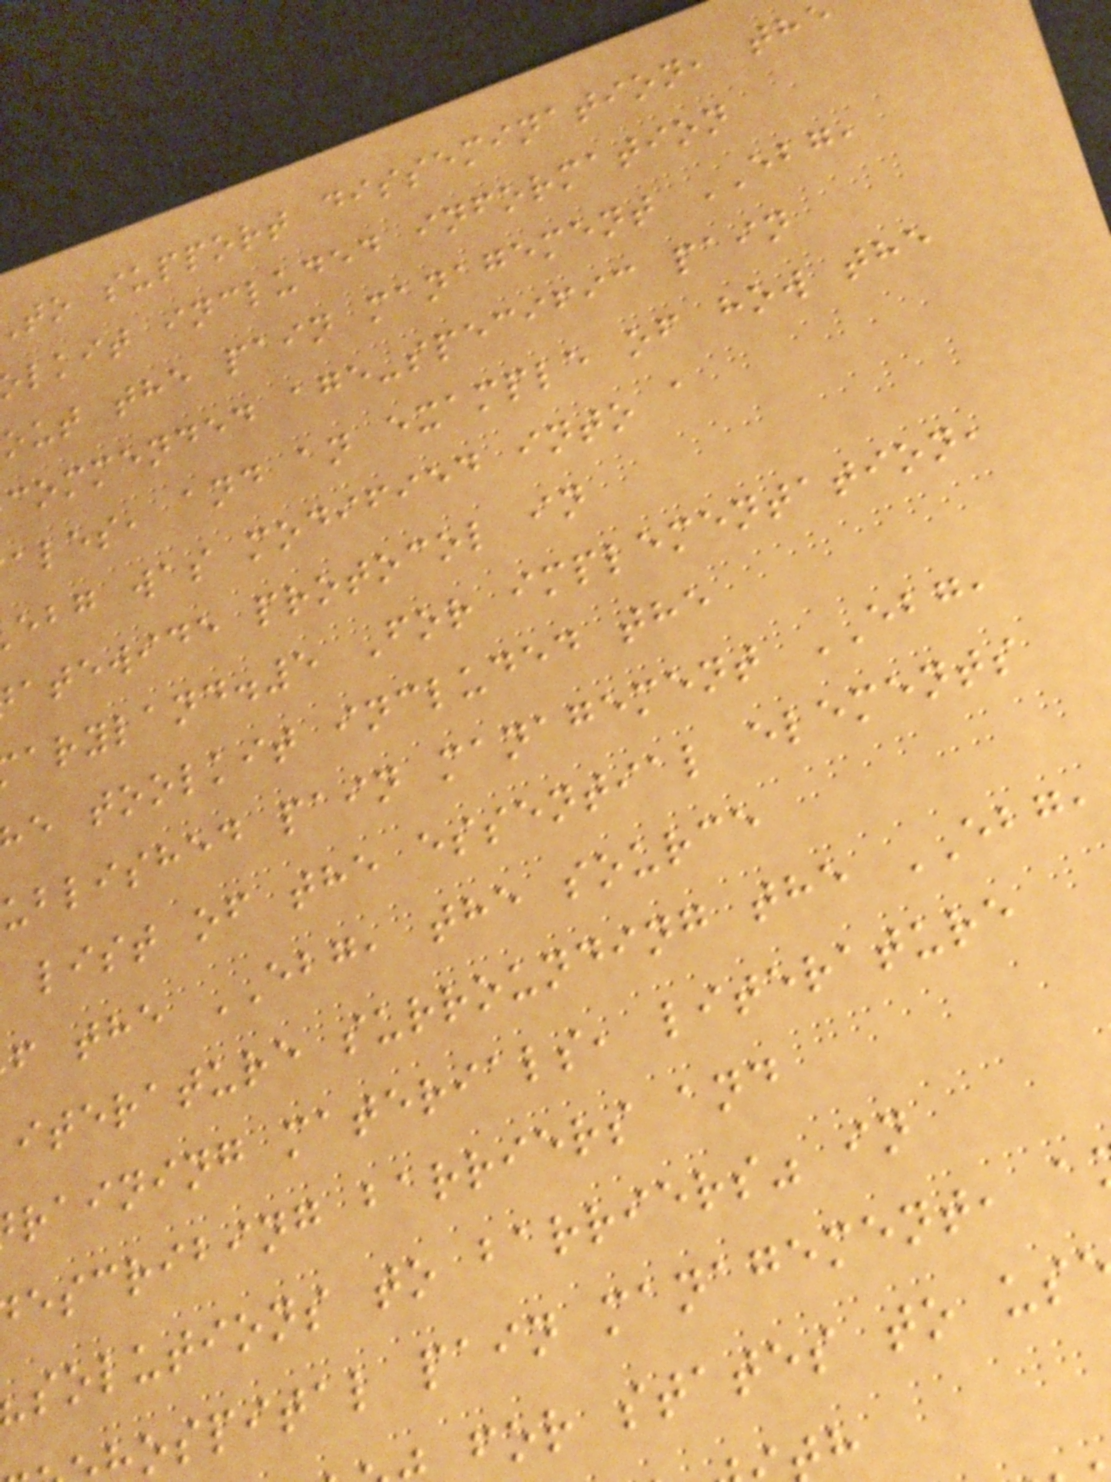to support dissemination, the
lkit included information
out the pain management EBG,
commended age-specific pain
ales, and an example of how the
ebg was modified into a
atewide protocol in
aryland.5 For implementation,
e toolkit included the
ublished pain management EBG,
list of the essential elements
f the EBG, the source
iterature surrounding the EBG,
raining materials, literature
escribing barriers and
solutions to barriers" in
ospital pain management, a
for states to us
